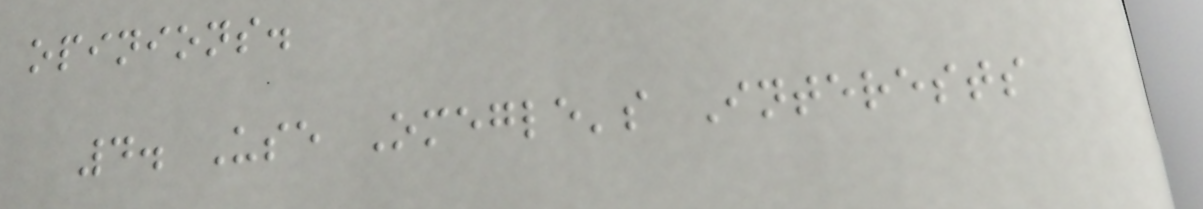opinions.
4. Use Omegle's Interests
